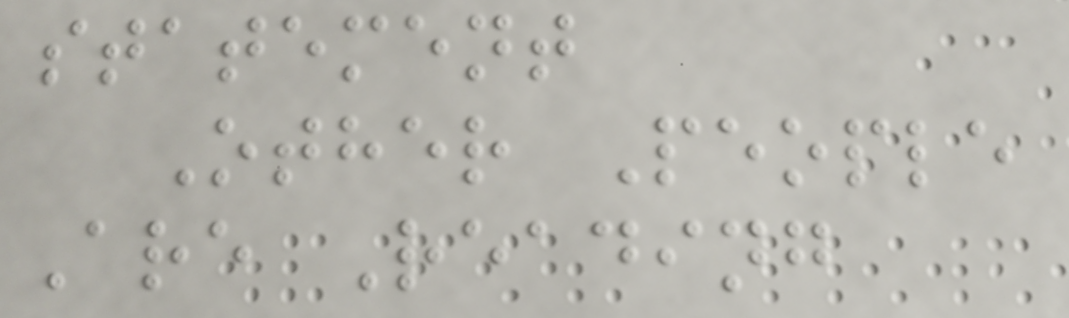statement
Other People
Are Reading
